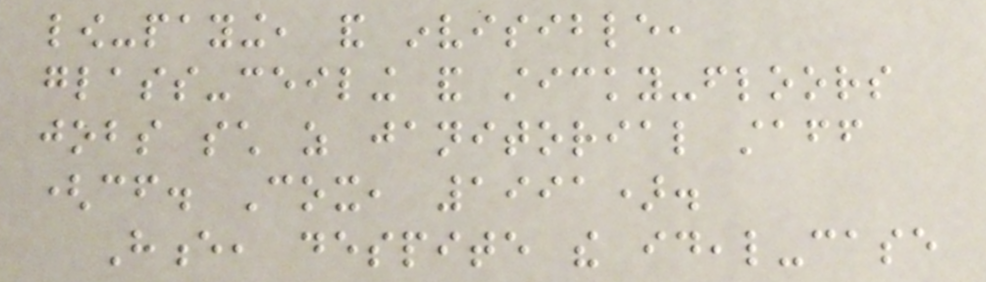low-paying, and invisible,
glass-ceiling and sticky-floors
jobs such as janitorial staff
(cf. Cox, 1991).
Hence, despite the ideal-case
